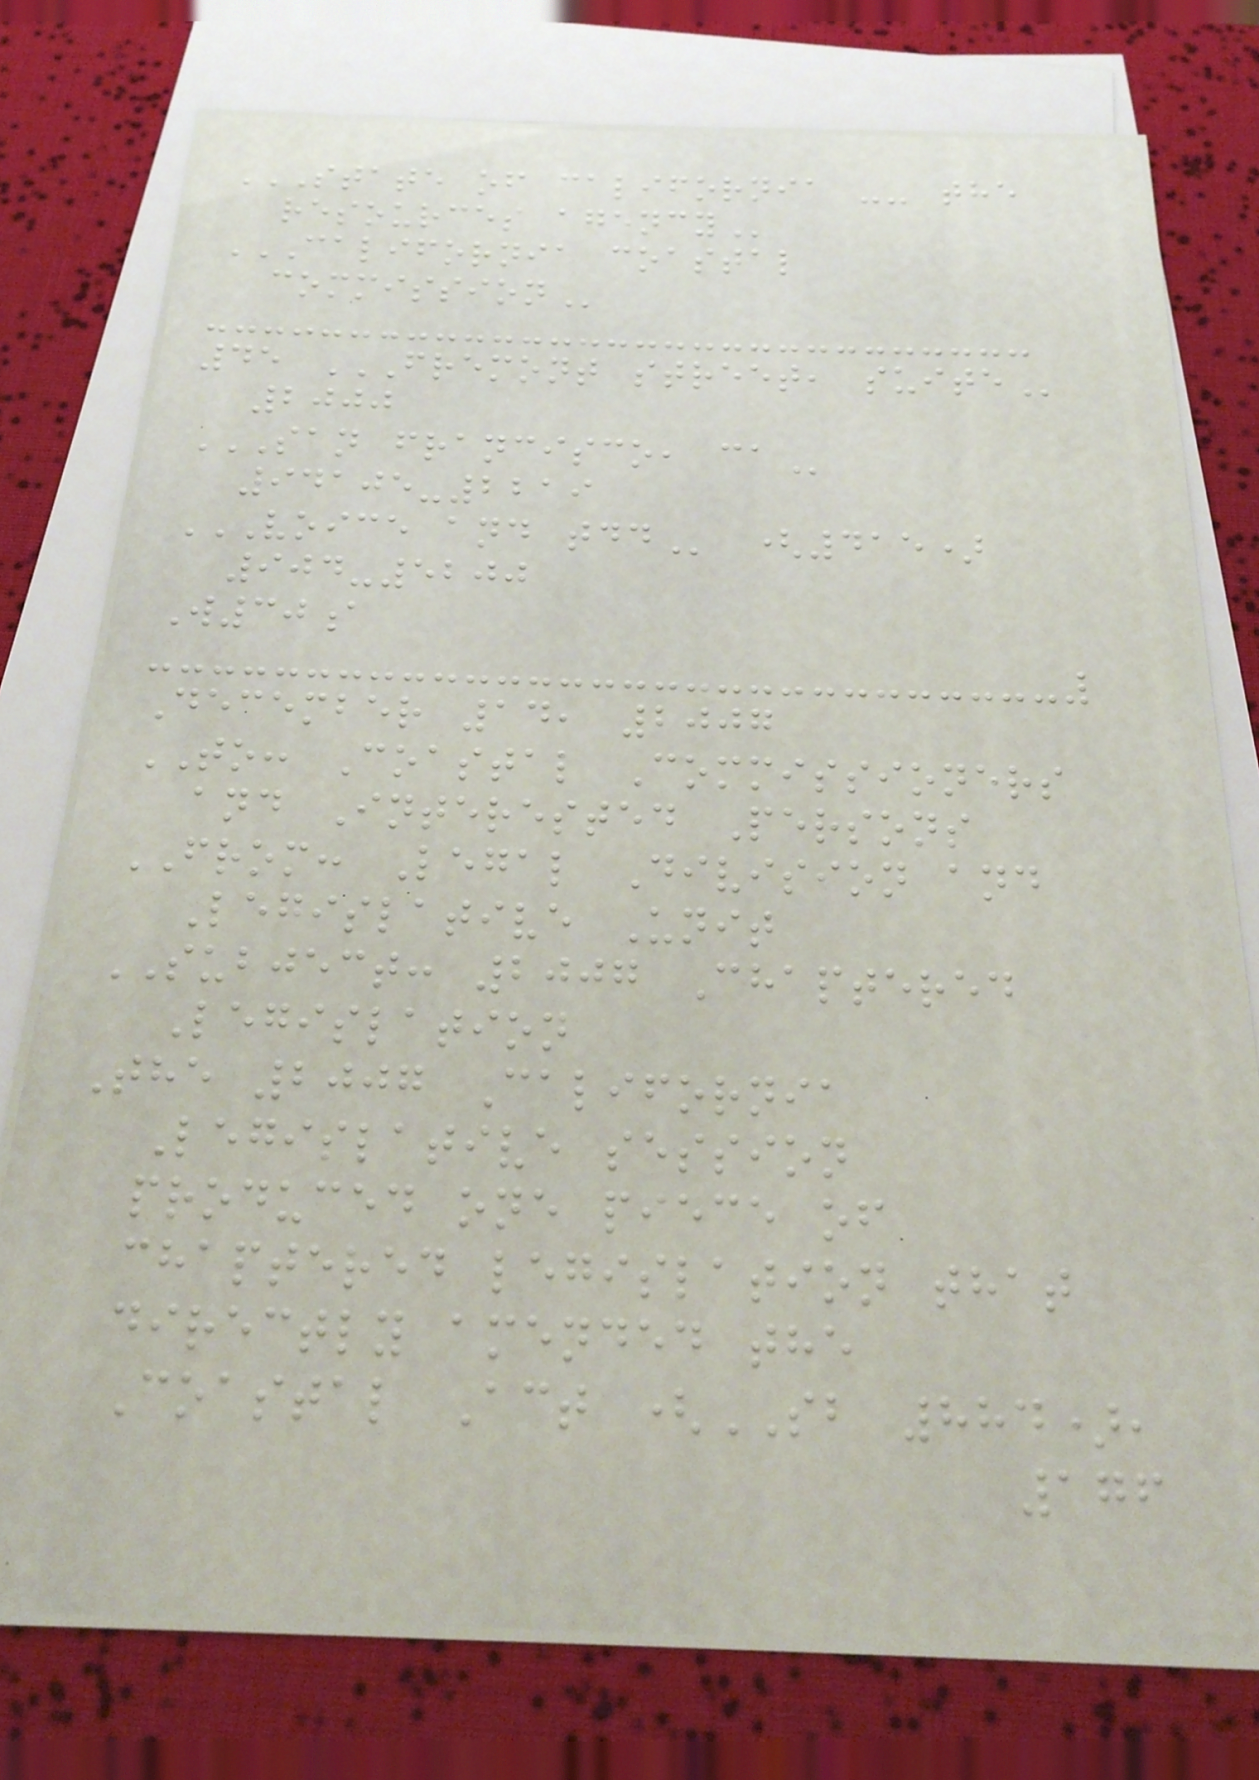STATE OF CALIFORNIA -- THE
RESOURCES AGENCY
CALIFORNIA COASTAL
COMMISSION
45 FREMONT STREET, SUITE
2000
SAN FRANCISCO, CA
94105-2219
VOICE AND TDD (415)
904-5200
W30a
December 14, 2007
TO: Coastal Commissioners
and Interested Persons
FROM: Legal Division and
Legislative Unit
SUBJECT: 2007 Chaptered
Legislation
The 2007 California
Legislative session
produced one piece of
chaptered legislation that
directly amended the
Coastal Act (SB 884),
176
